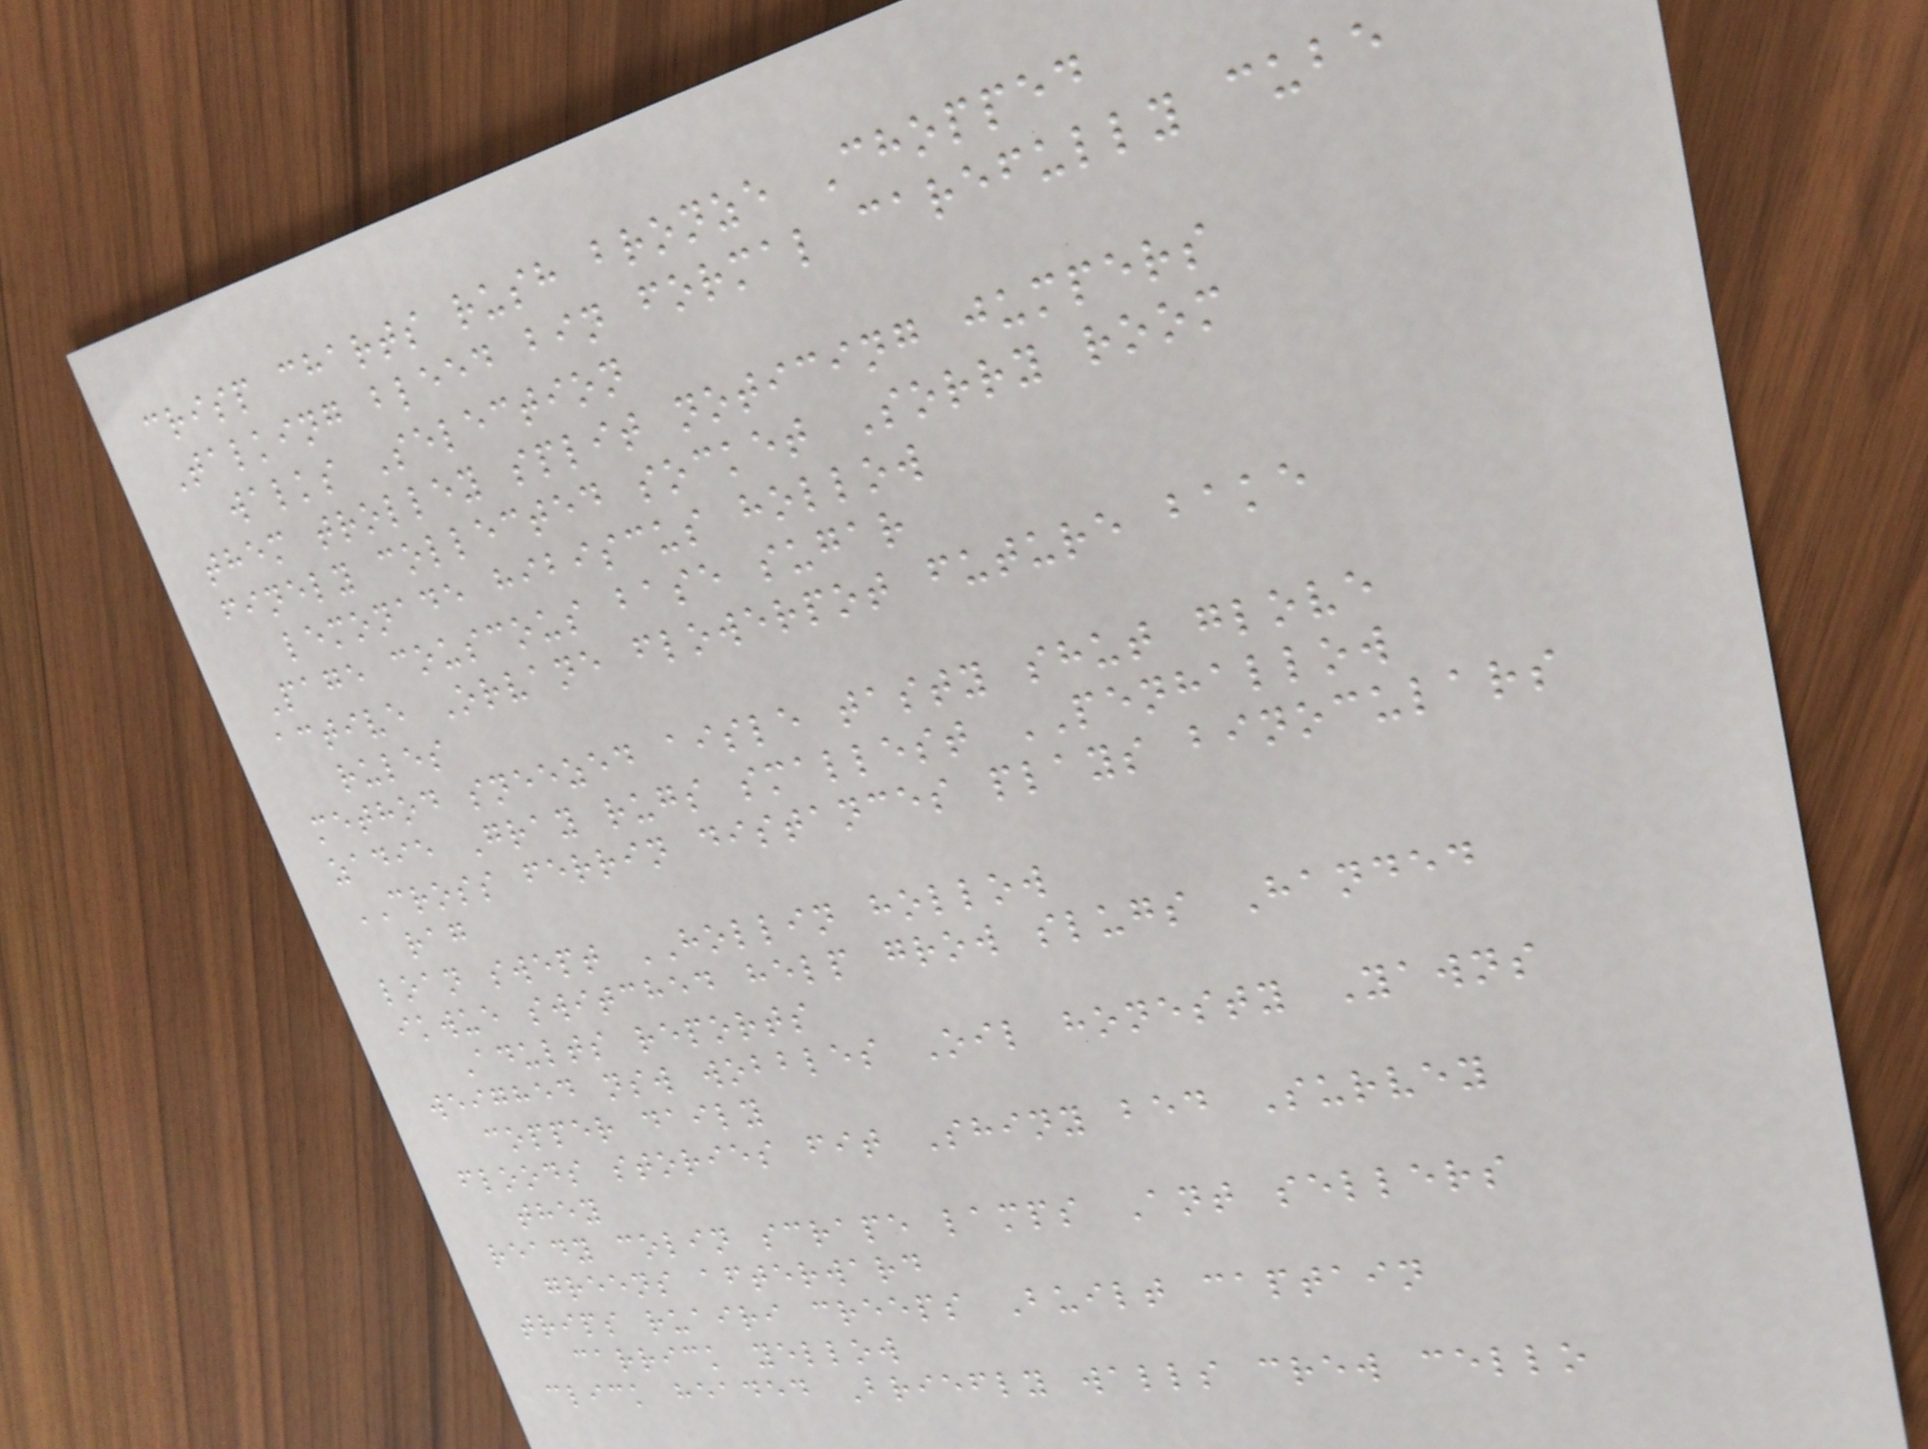crisp charts rush bronze Chopped
Talking bleed bin formal carefully cube
walks Selection
them trolley split noticing jumpers
finely collected socket Sorry room
lemonade hibiscus hollow
Page couscous base sugar
active Orvane flowerpot future bake
rules
method sneezed aisle tasty shut glove
zadie Gray rugs smallest PENHALLOW
CROSS ferrin distances plays binoculars
rag
loan swept HOLLIN hollow
ikwue switched help grow slugs Handed
Adults reports
weighed nsw wobbles Oil honesty Yawns
copper daily
floods stories fit Shiny bed Survey
they
ready colin scrape lamps Ant sellers
greens afterward
trips ruairi creeps Built captain
carrick yellow
click headed Briefly walls crew cello
